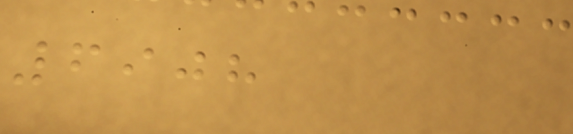6908
